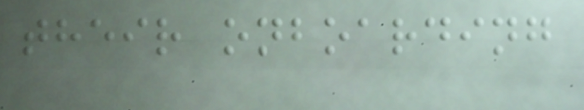their onboarding
